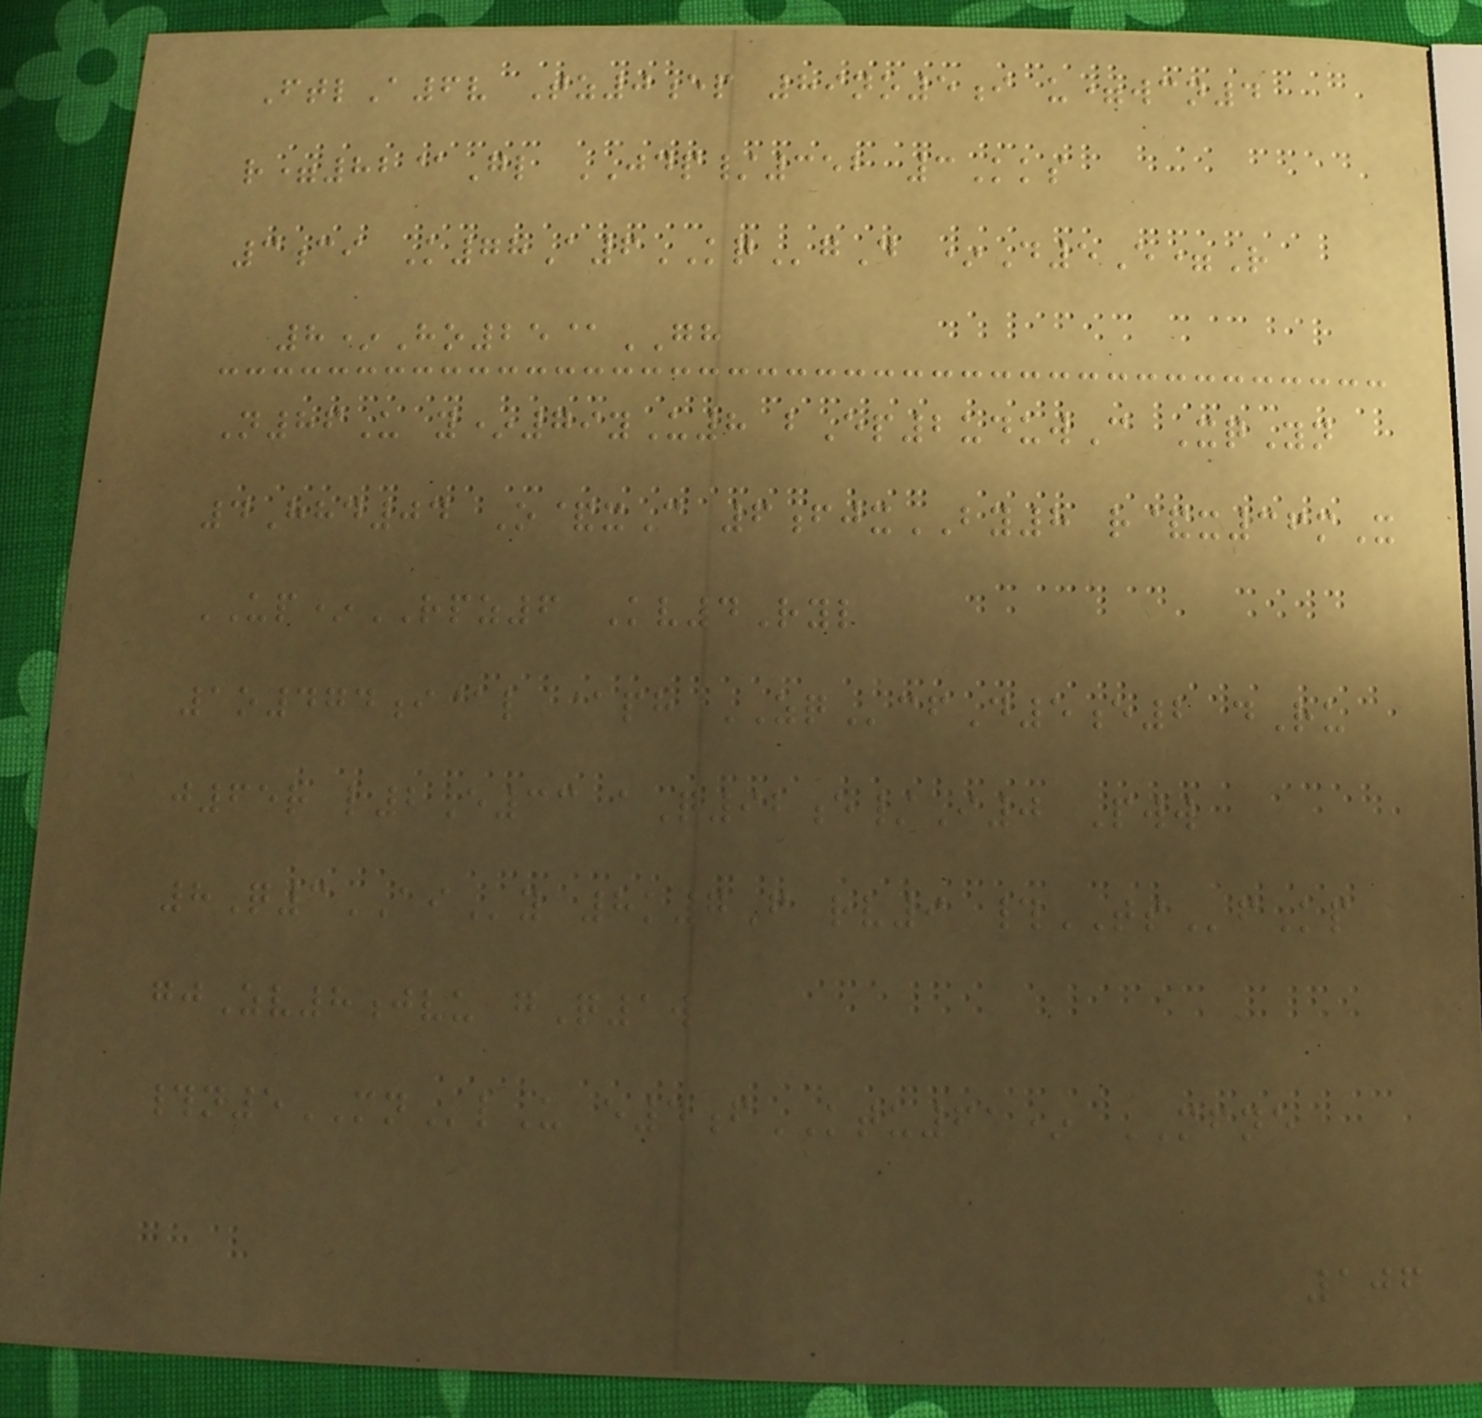FtlA6v Tz0ep 89no5i u=wcn4
r=82@Gl JDP/352 3Kks
3ci K78A6KQgD *D5E=R
8*Ho25@GH
N86U y*79yU8 bEp2uduwC XqYn
4Hhd04 O&xC 6fjxBY8 r&x36mX
UP*RPZ6 Kv4Ryl
1o474i@l @ph ZQcfD5e2 dRu
j65r l2E33 aQ92e/I0 Pww
8Q3AIy 8k7F rv9 #TSfKp
gjZv8jvu gQ1w
#n5MNlU e4fKTU61* MFNE
106
